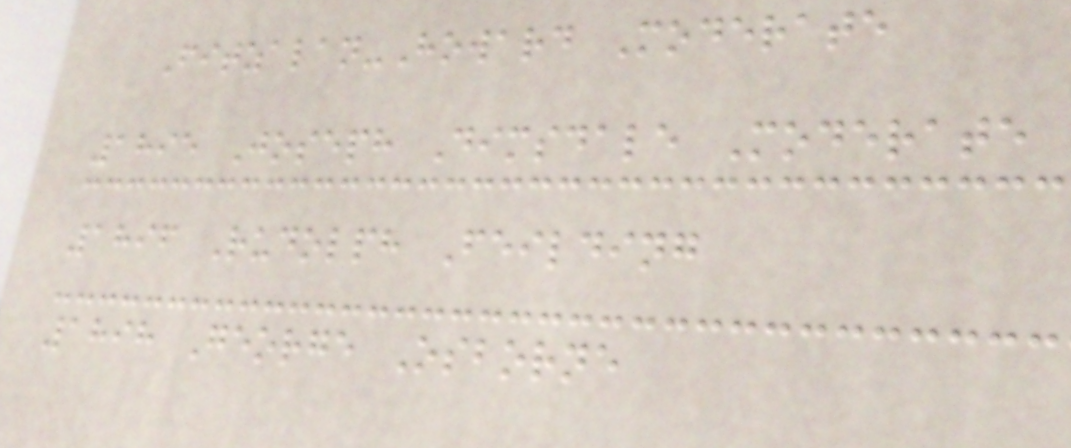Fitzalan-Howard Moderate
1895 Joseph Dimsdale Moderate
1896 Rudolph Feilding
1898 George Osborne
